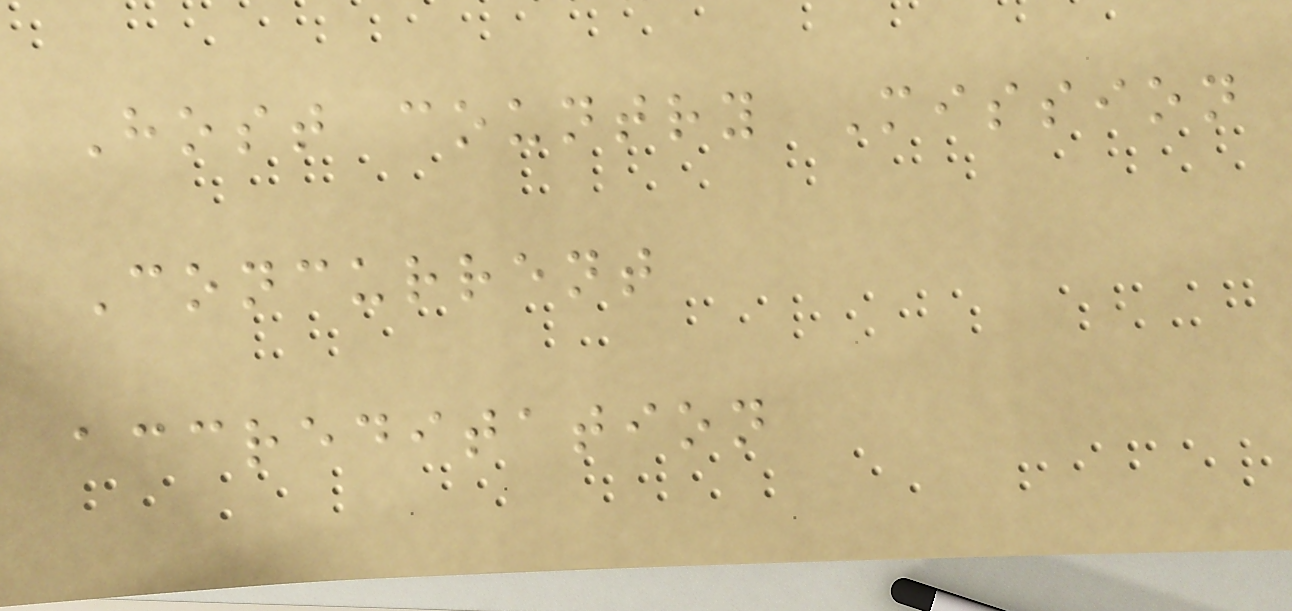Host country Mission
Concurrent
accreditation
